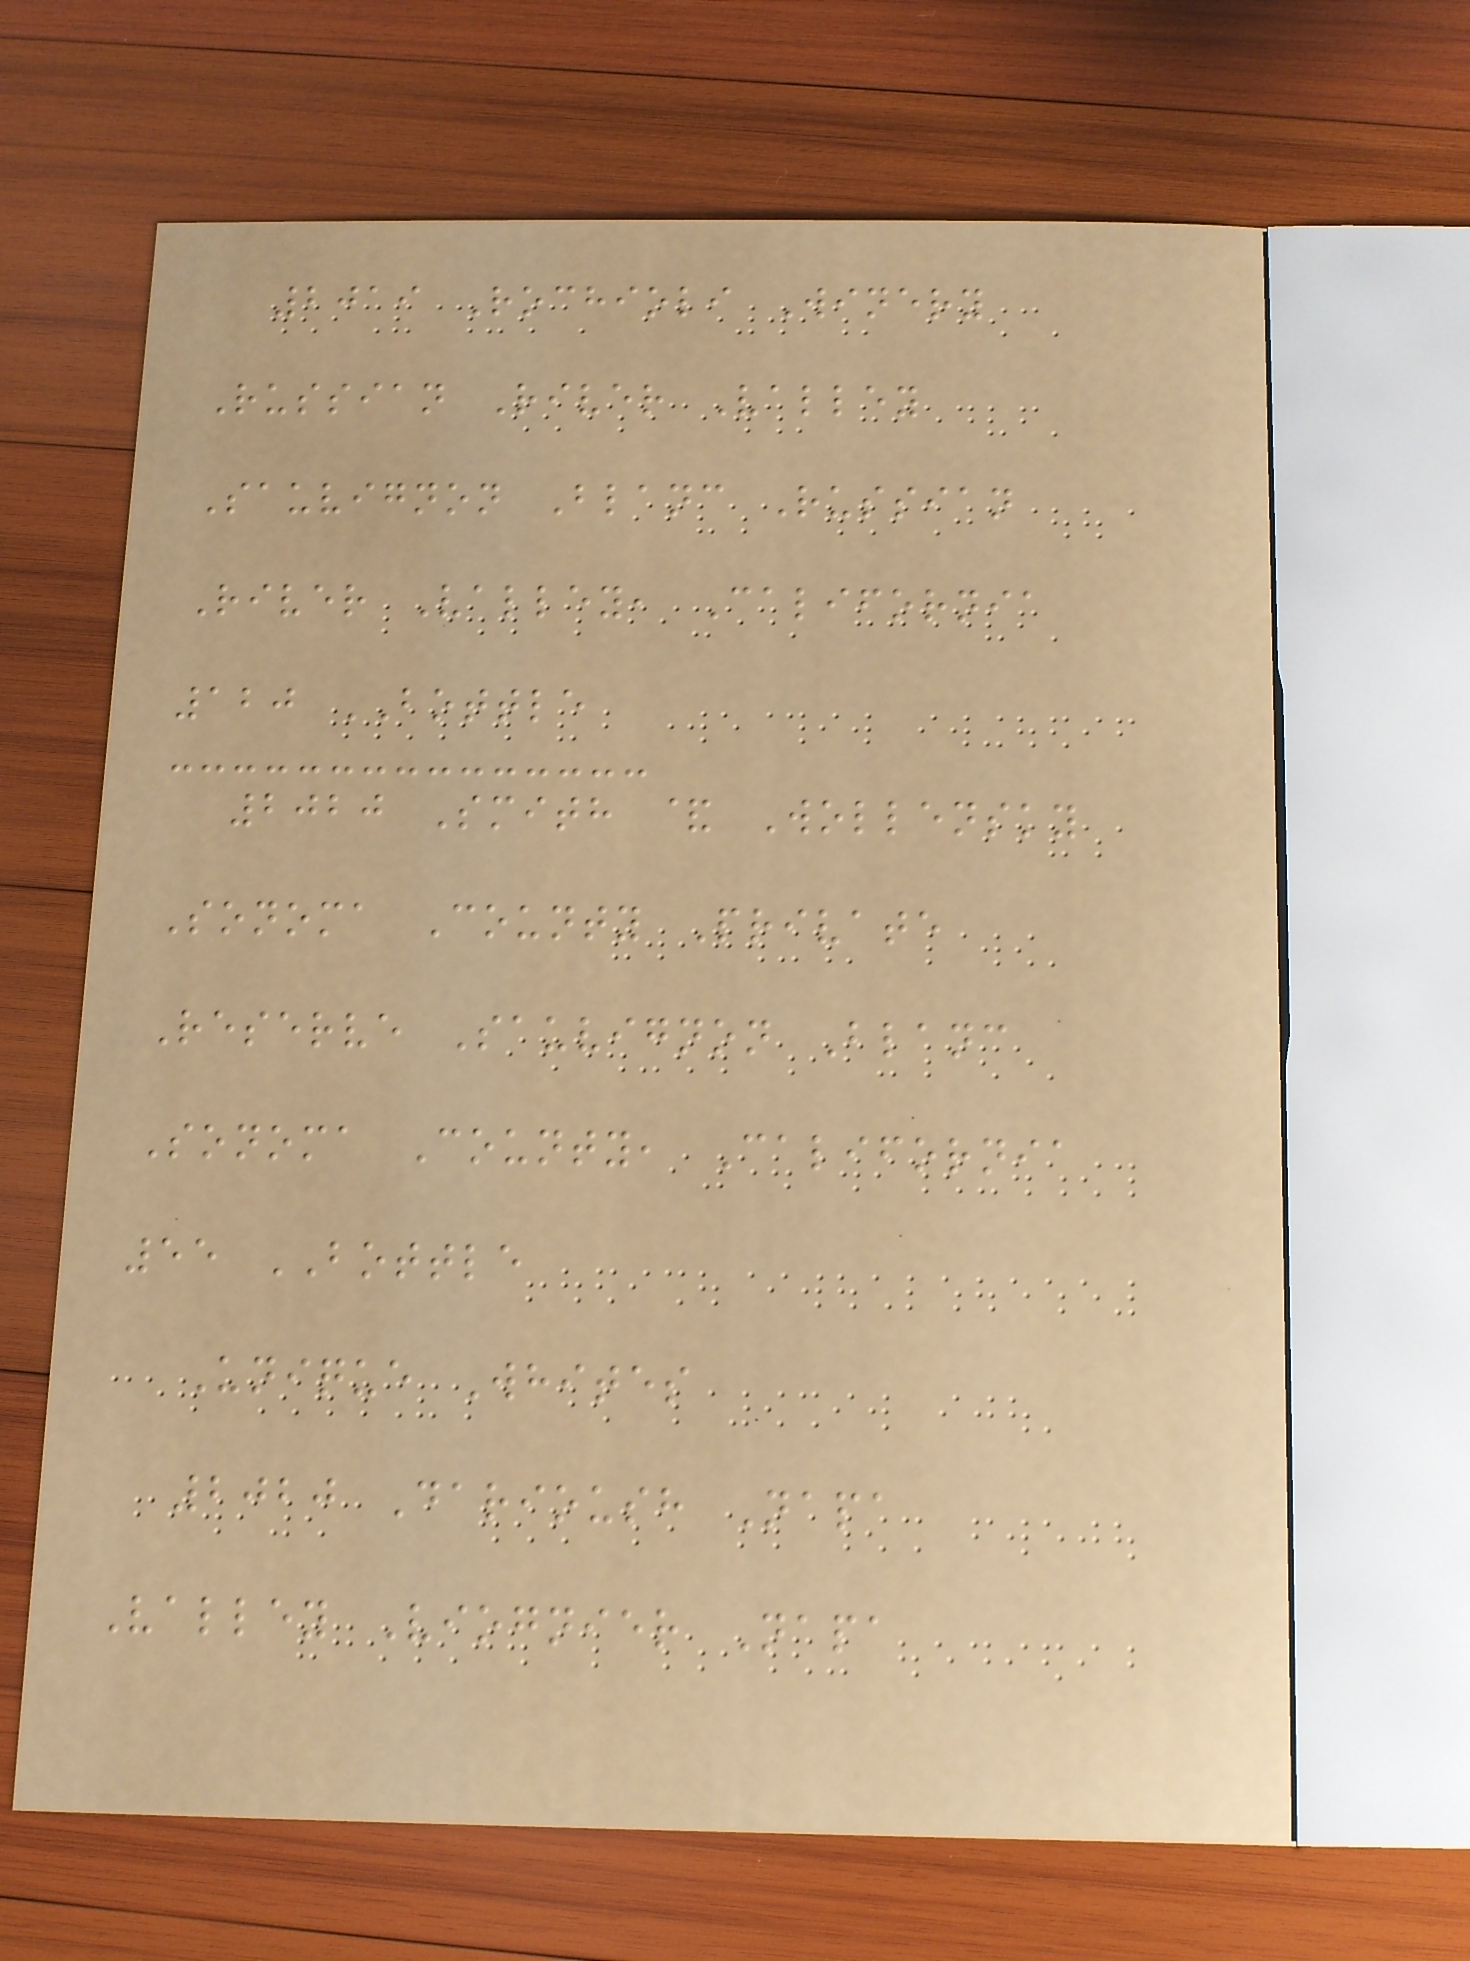2019 Rochioli Winery
Russian River Valley
Sauvignon Blanc Russian
River Valley, California
120 BOTTLE
2020 Smith & Wollensky
Sonoma County Private
Reserve Sauvignon Blanc
Sonoma County, California
55 BOTTLE
Unique Whites
2020 Darioush Napa
Valley Viognier Napa
